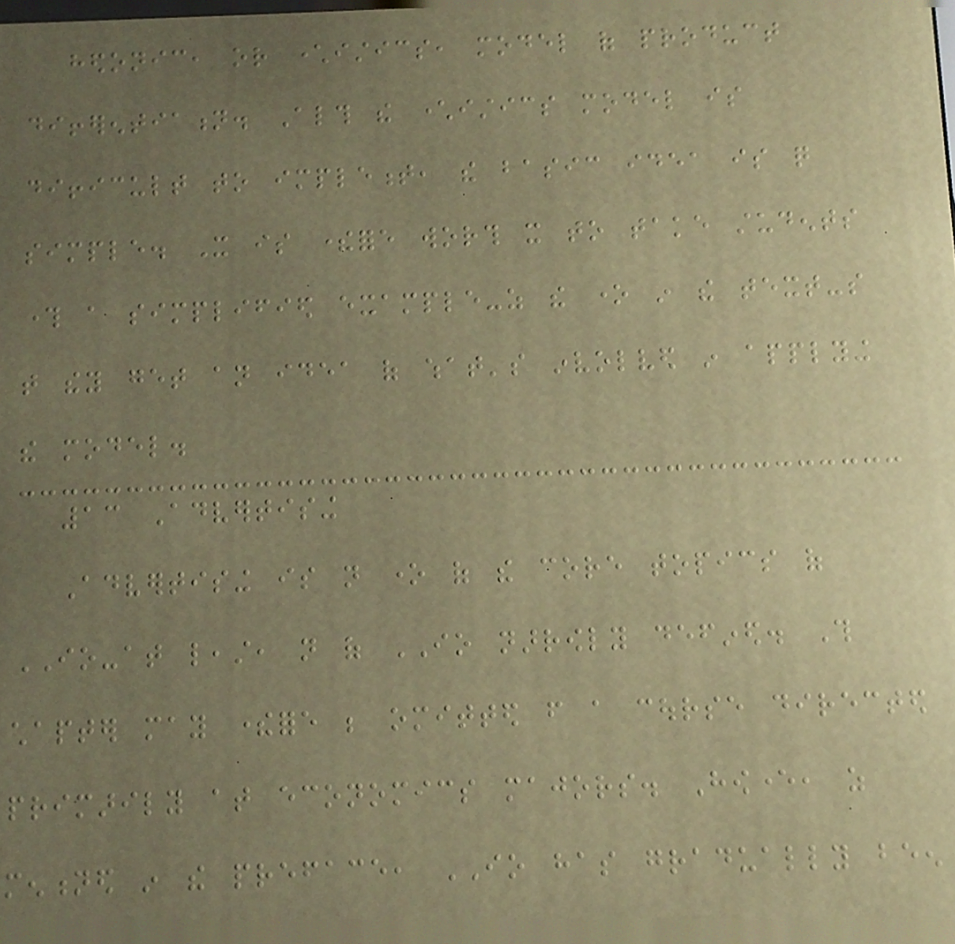hedonic, or characteristics, model of product
differentiation. Although the characteristics model is
difficult to implement, the basic idea is quite
simple. It is therefore worth it to take students
through a simplified example-as the one in the text-so
that they get an idea of what's involved in applying
the model.
13 Advertising
Advertising is not one of the core topics of
IO-at least, not of IO narrowly defined. This
chapter may therefore be omitted from a course directed
primarily at economics majors. However, as
mentioned in the preface, IO has gradually been
